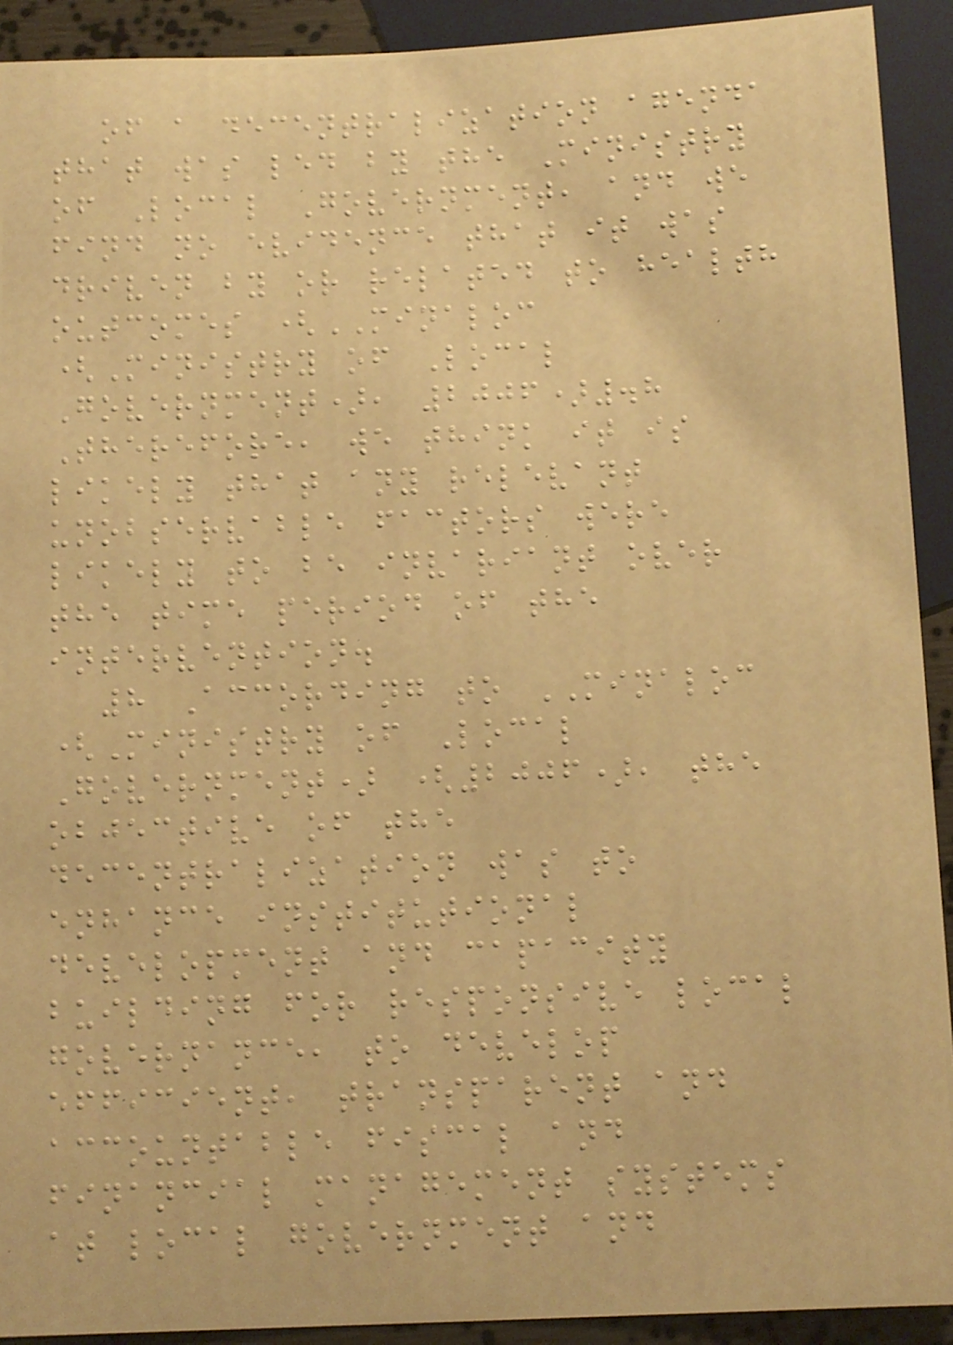of a decentralization agenda
that was led by the Ministry
of Local Government, and we
find no evidence that it was
driven by or related to health
outcomes (MINALOC
(Ministry of Local
Government), 2006).8
Therefore, we think it is
likely that any relevant
unobservable factors were
likely to be invariant over
the time period of the
intervention.
8 According to MINALOC
(Ministry of Local
Government) (2006), the
objective of the
decentralization was to
enhance institutional
development and capacity
building for responsive local
governance, to develop
efficient, transparent and
accountable fiscal and
financial management systems
at local government and
